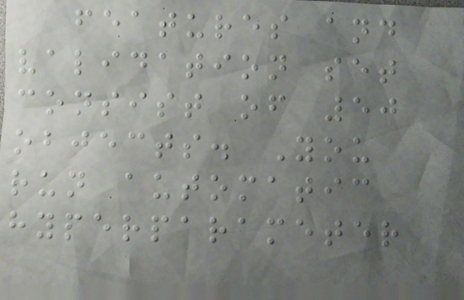features and
validation set
consist of 50
objects. You
run automatic
hyperparameter
